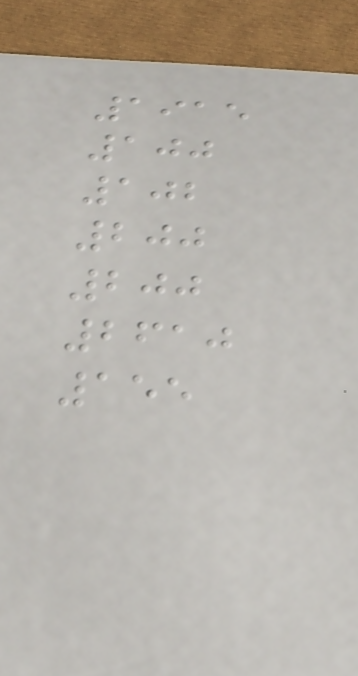1915
100
102
200
200
2610
155
